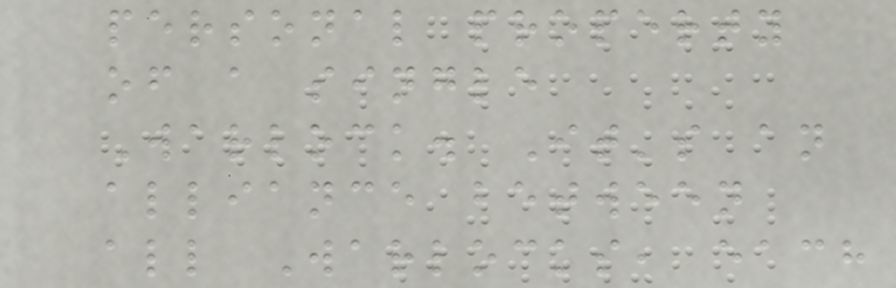personal property
of a single
Warlock. It's an
alliance between
all Warlocks, each
